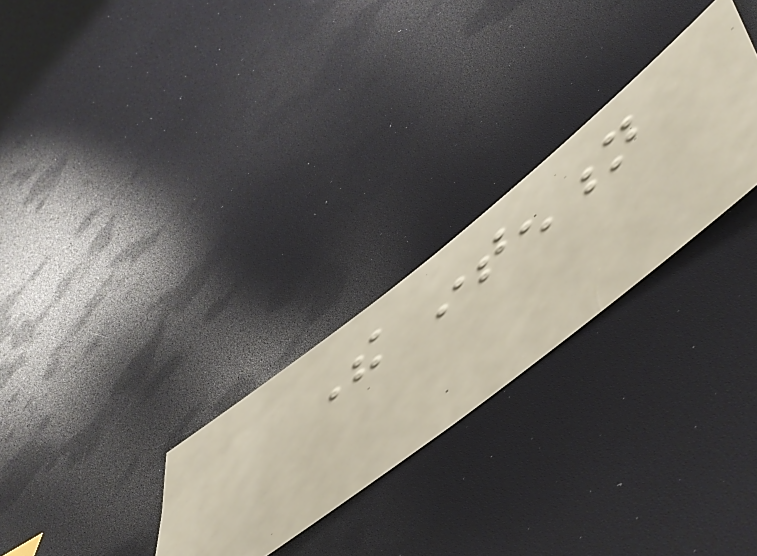The intention
